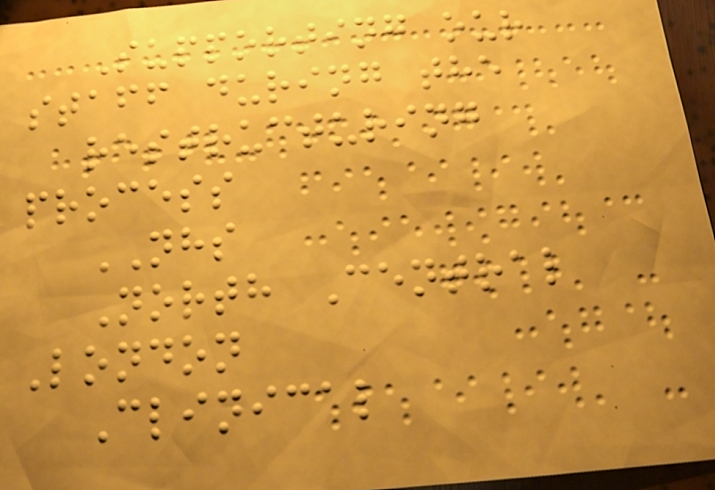Supporting our
staff during the
restructuring
process
NHS
North Central
London
Clinical
